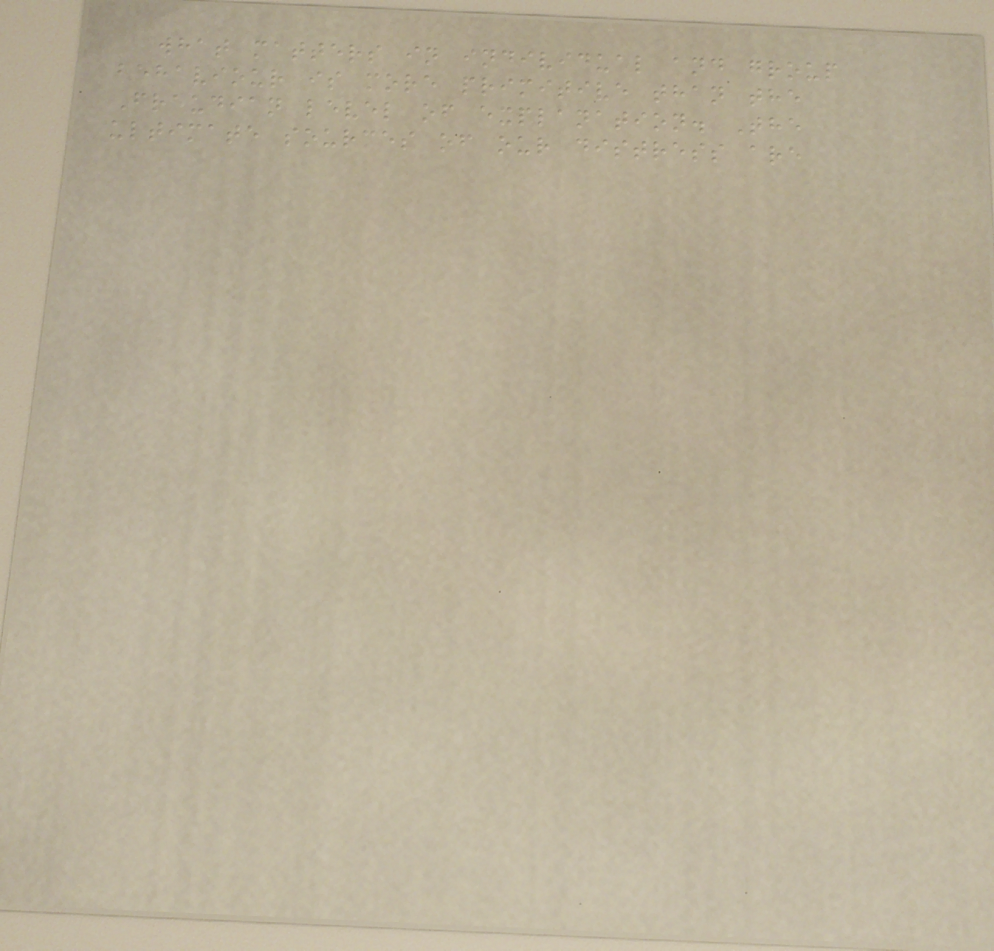what matters in individual and group
behaviour is more primitive than the
Freudian level of explanation. The
ultimate sources of our distress are
